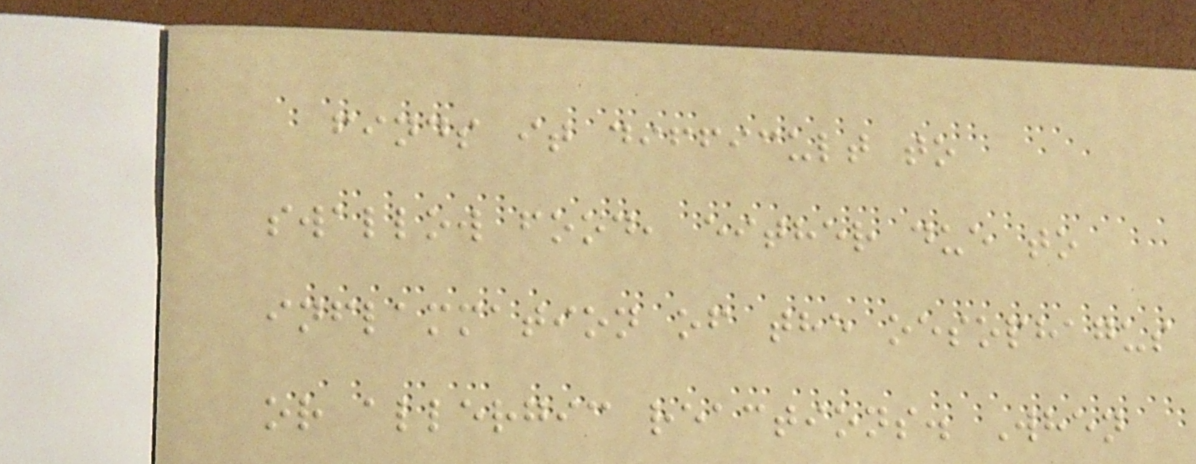finds it difficult to
swallow food, either due to
inflammation of the oesophagus
or allergic reactions. When
